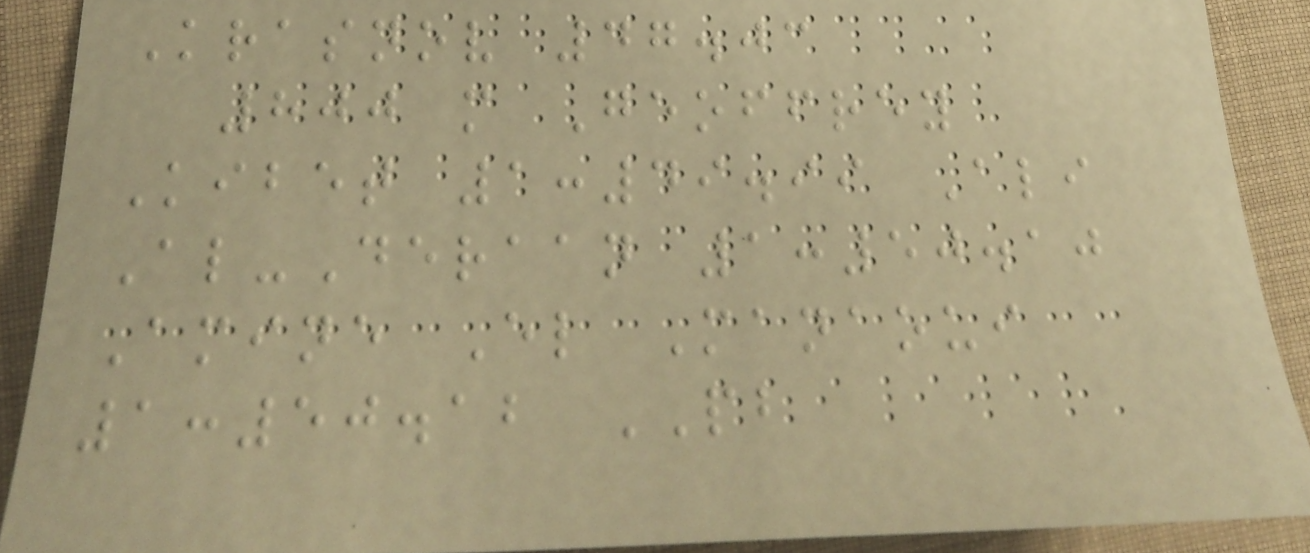Krasnov 47.03
800 m Geoffrey
Kibet 1:49.99 Ali
Al-Deraan 1:50.10
Amine El Manaoui
1:50.12 PB
